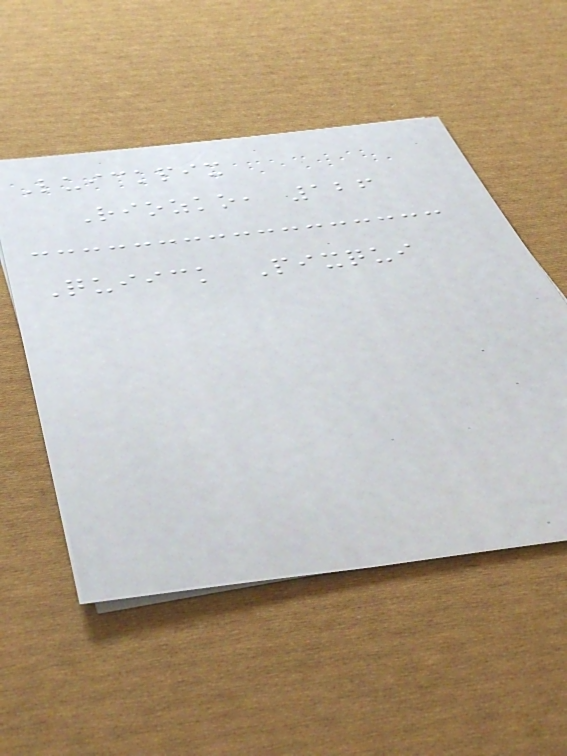Luickpix
Riozko, 126
Quiick Pixqui
